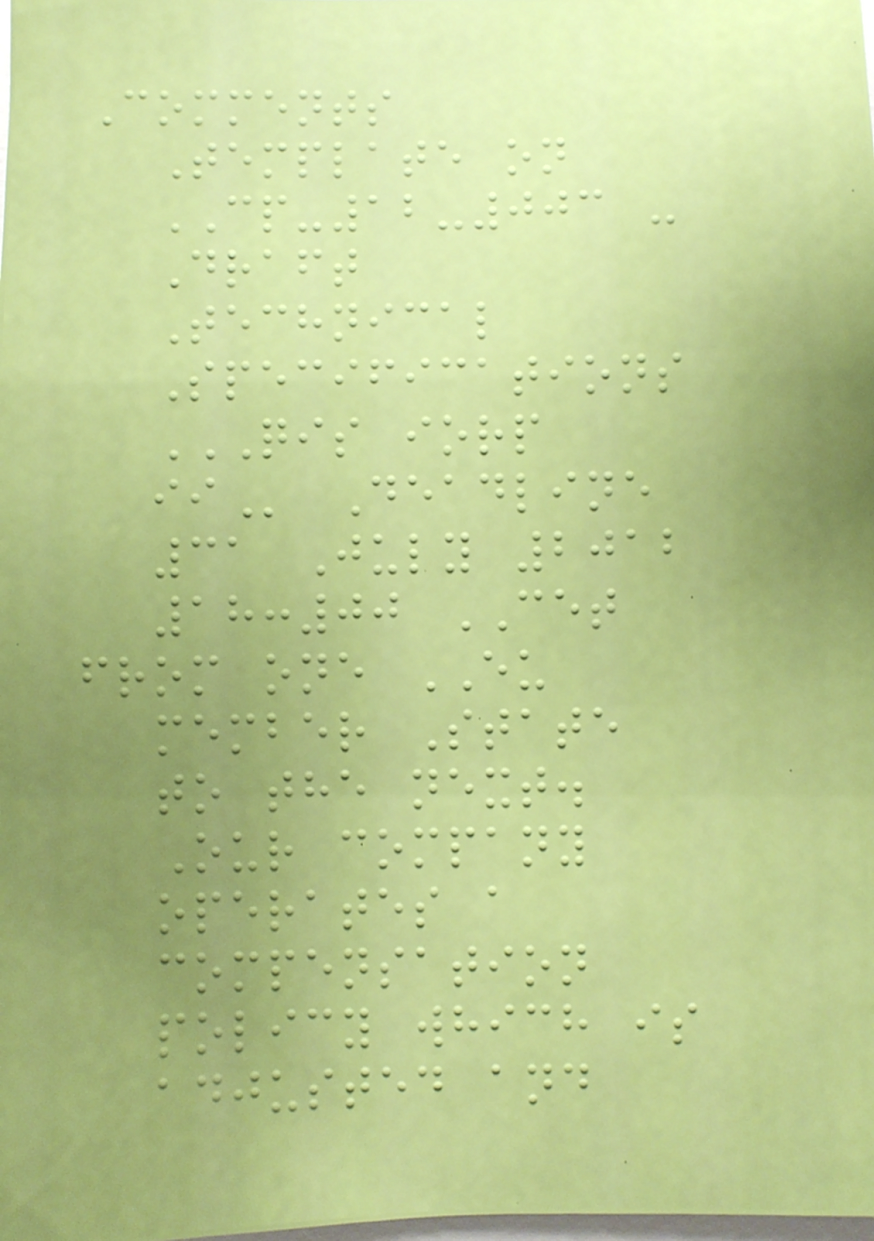Comments
Template on
CP-12-003 -
Draft
Technical
Specifications
QIS IORP
II Deadline
31 July 2012
18:00 CET
from one EU
member State
to the next.
Our company
operates a
compensation
policy which is
adjusted and
